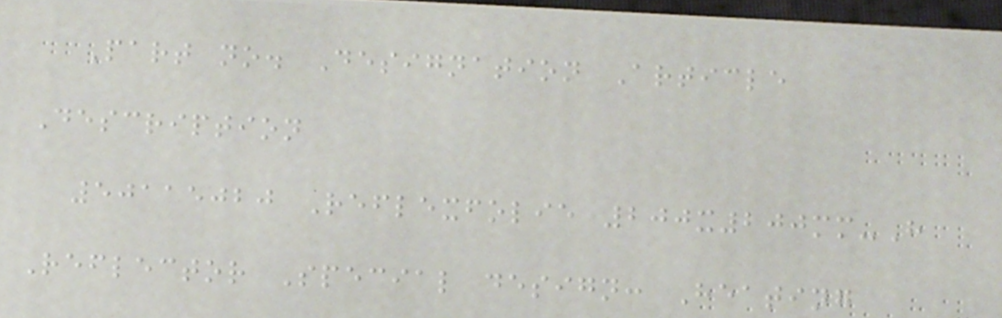Part no. Designation Article
Description
50115020 Reflexfolie 200x200mm-H
Reflector Special design: Heating
